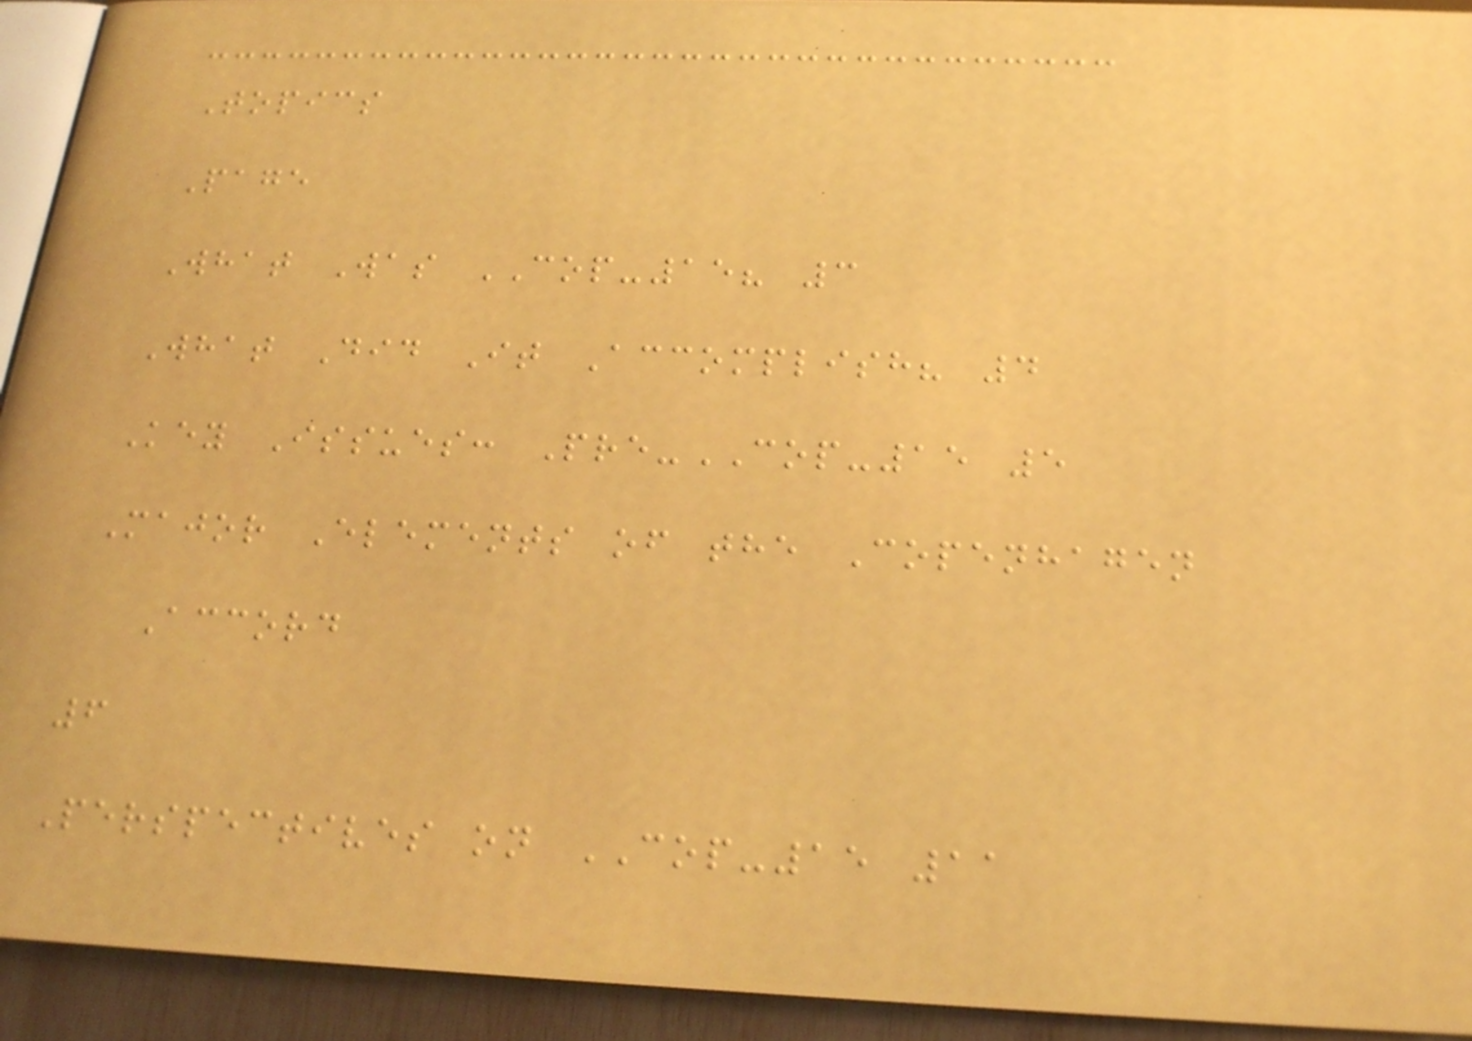Topics
Page
What Was COP-15? 3
What Did It Accomplish? 4
Key Issues: Pre-COP-15 5
Major Elements of the Copenhagen
Accord
6
Perspectives on COP-15 11
